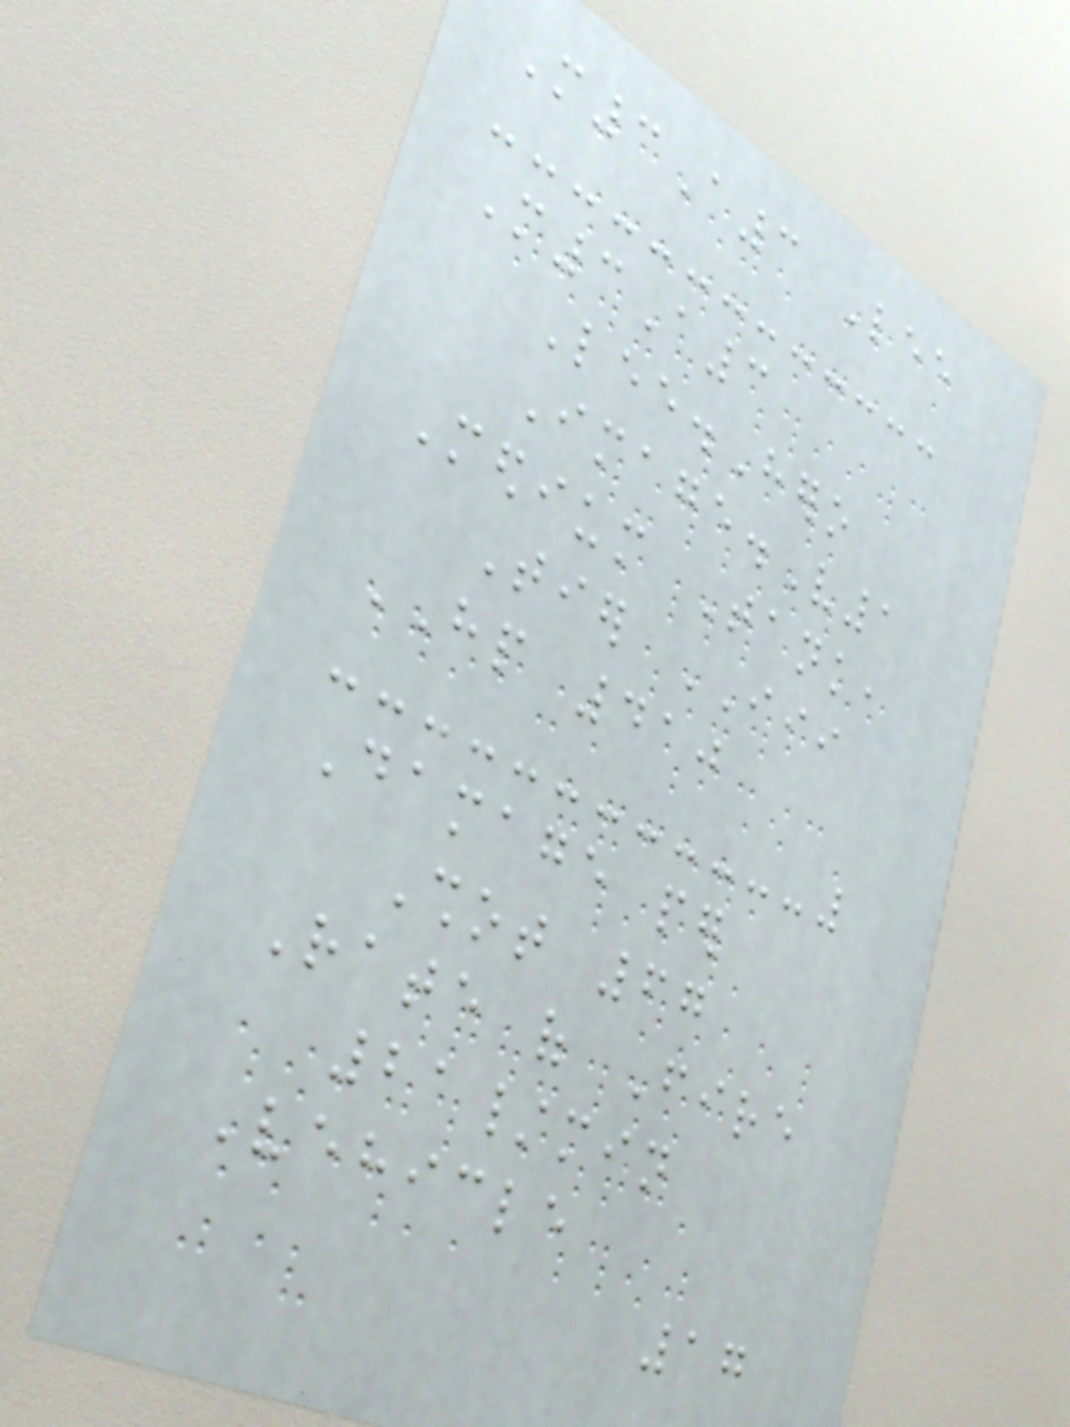M3A3 Lee
M3A3
Lee.Hero
Image.V1
Medium Tank,
Tier III
HP 410
Damage per
Shot 67
Rate of Fire
21/min
Vehicle
17
